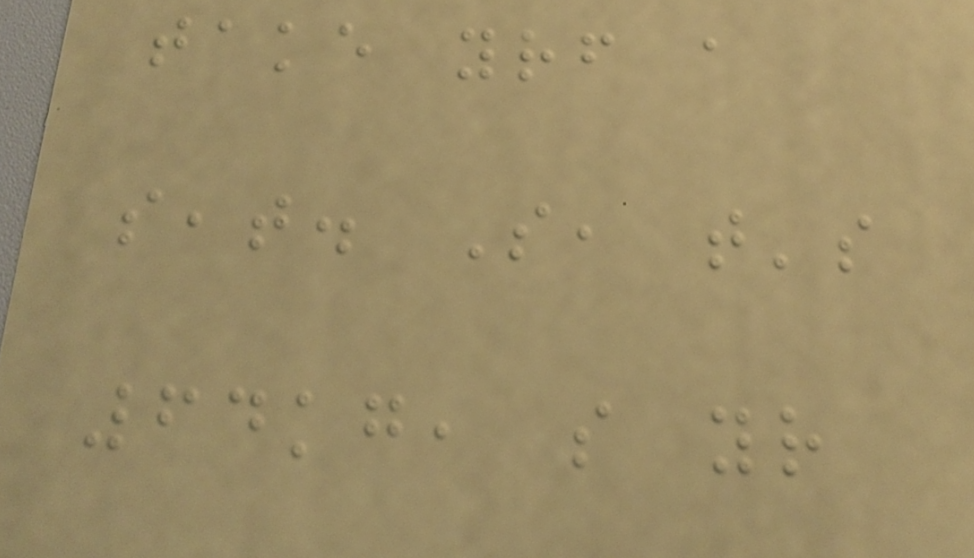take yourself a
seat. So, that's
64kg, so your
